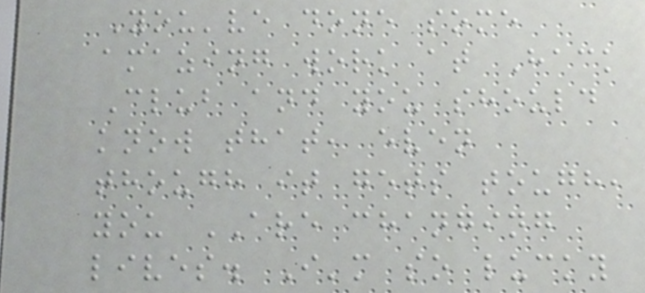You've done some
amazing work at Hack
Club and you should
know that, even
though it gets tough,
you ARE changing
lives. I'm so lucky
